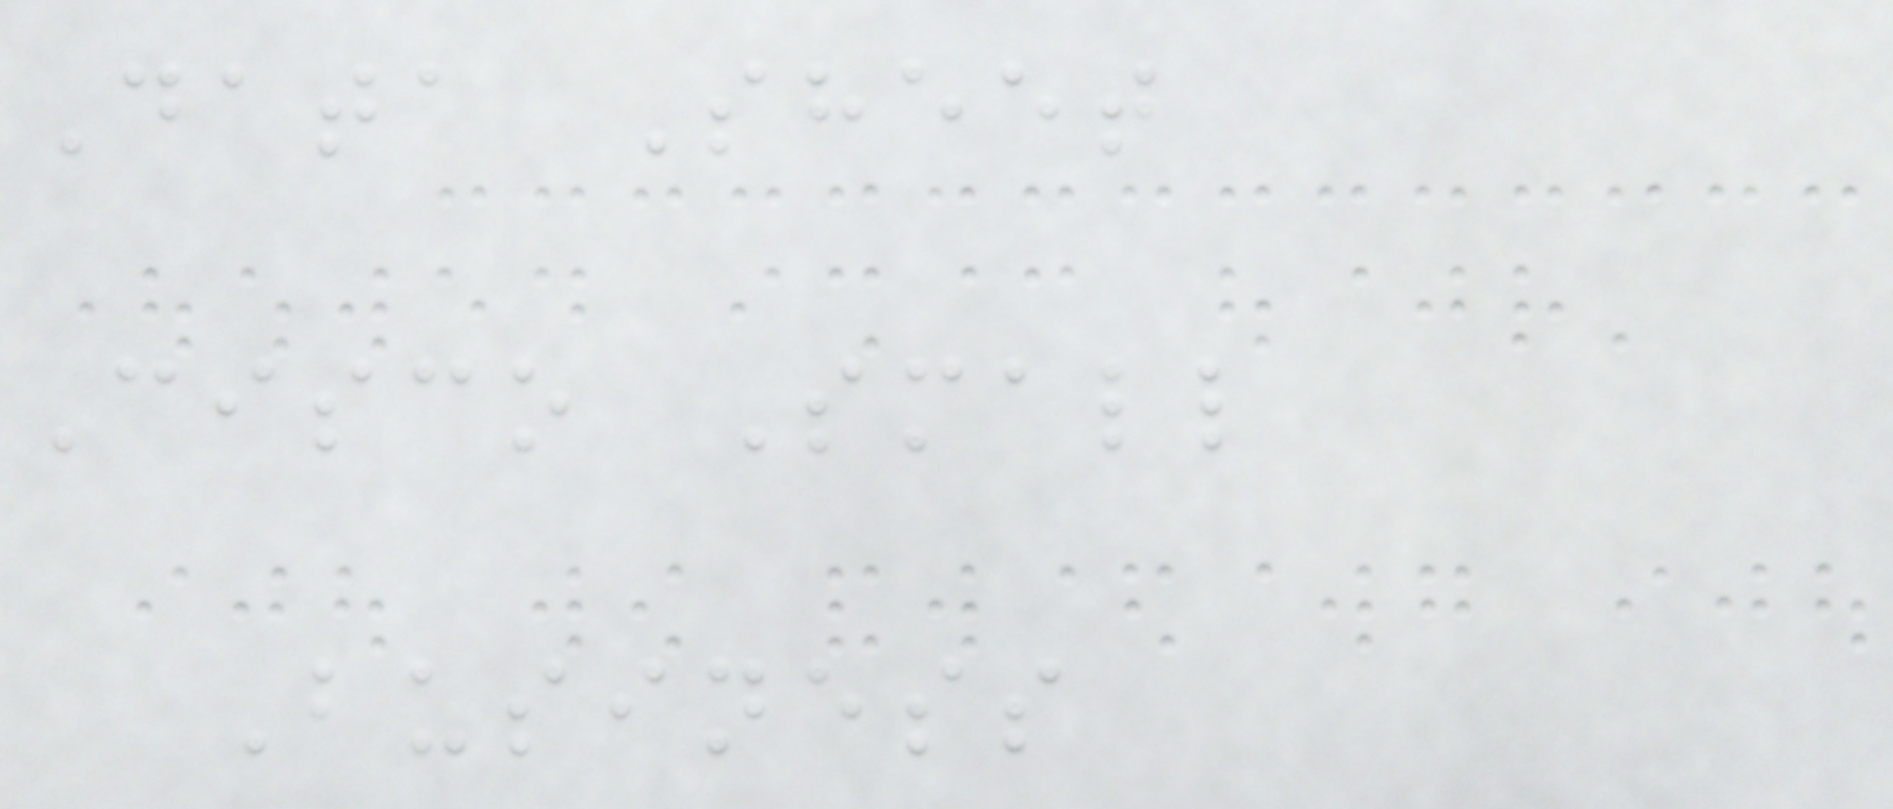Data Sheet
Cisco Small
Business
